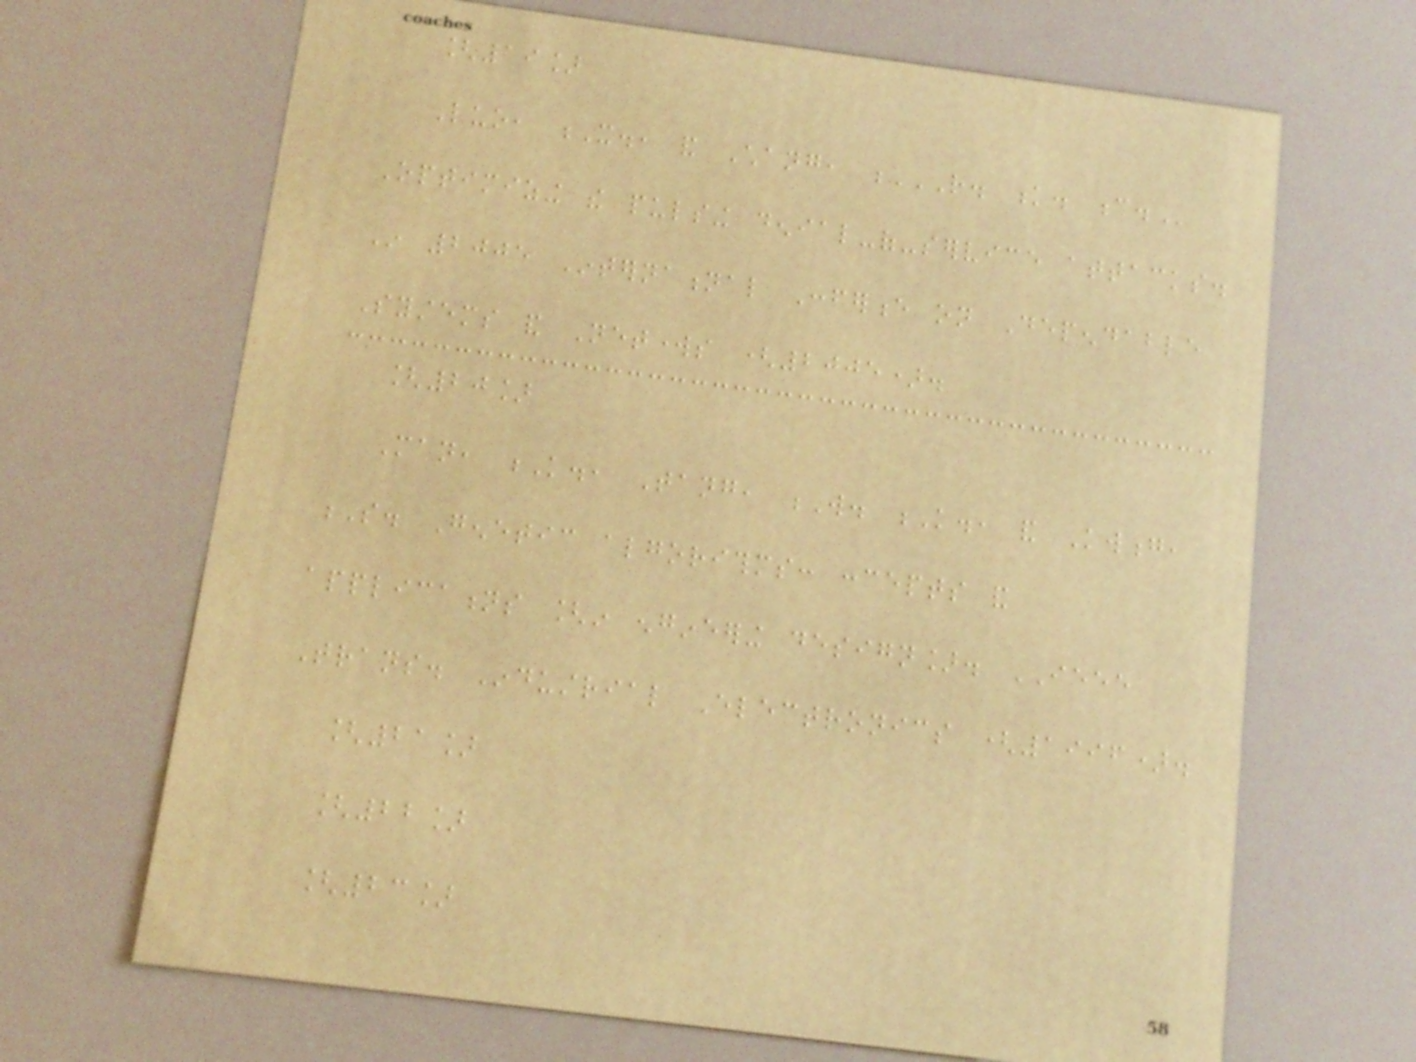[19]
Luo, X., and Chang, R. K. C.
Optimizing the pulsing denial-of-service attacks.
In 2005 International Conference on Dependable
Systems and Networks (2005).
[20]
Man, K., Tang, W. K., and Kwong,
S. Genetic algorithms: concepts and
applications [in engineering design]. IEEE
Trans. Industrial Electronics (1996).
[21]
[22]
[23]
